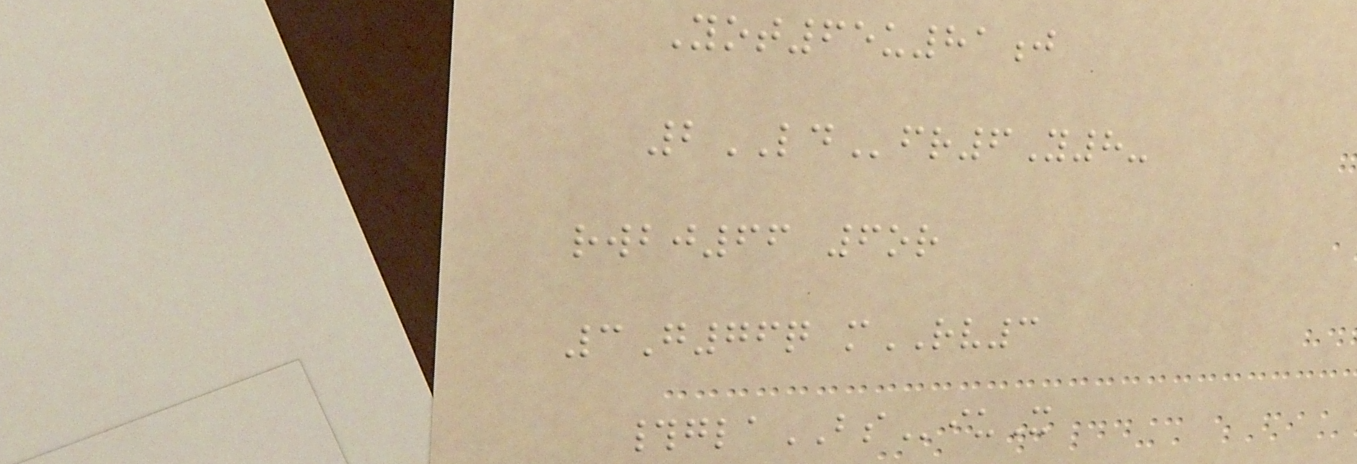Yot65u81j
2LDfr6Y8-
rwbj66 6or
3G76q mRV3
#glaBSiuX
